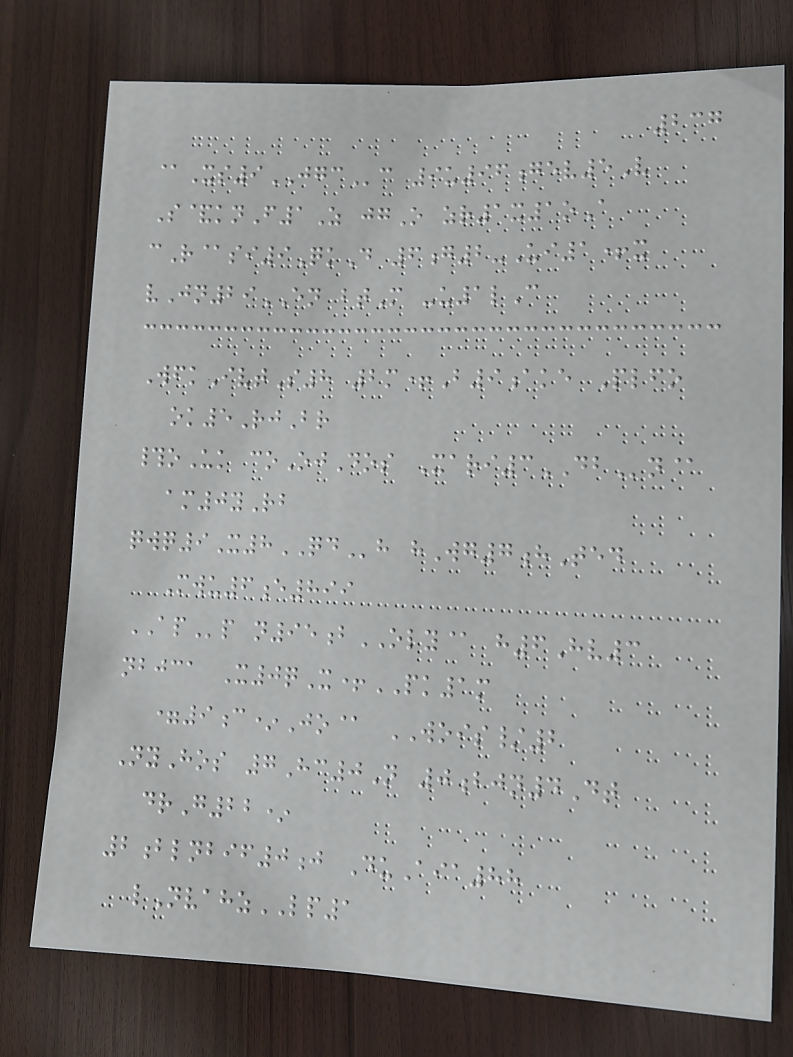237
@Xs9JGCc 9u96gev5V
S&knF1Z jgO zr1x1oA
cR@si9QkD 6g2-Ui1+x
vJn29EN btM -u1lC
WfkIvtS8 2m+B9ake Plfo
ok5RjBr
#oUk coOjDos Xari3DBn@
am0yRb
qwq9X8QDh hWg7hTed
Mwu6e899
APp n95bOLY@ h6Hv3
nbjca X0qX+PK1m
=9c*Jo@ WOIS/2
NyHos 7Hc0N 0bjn4Dt
drG22*
2blnbif0j DuAia88
lNvahzLP1
